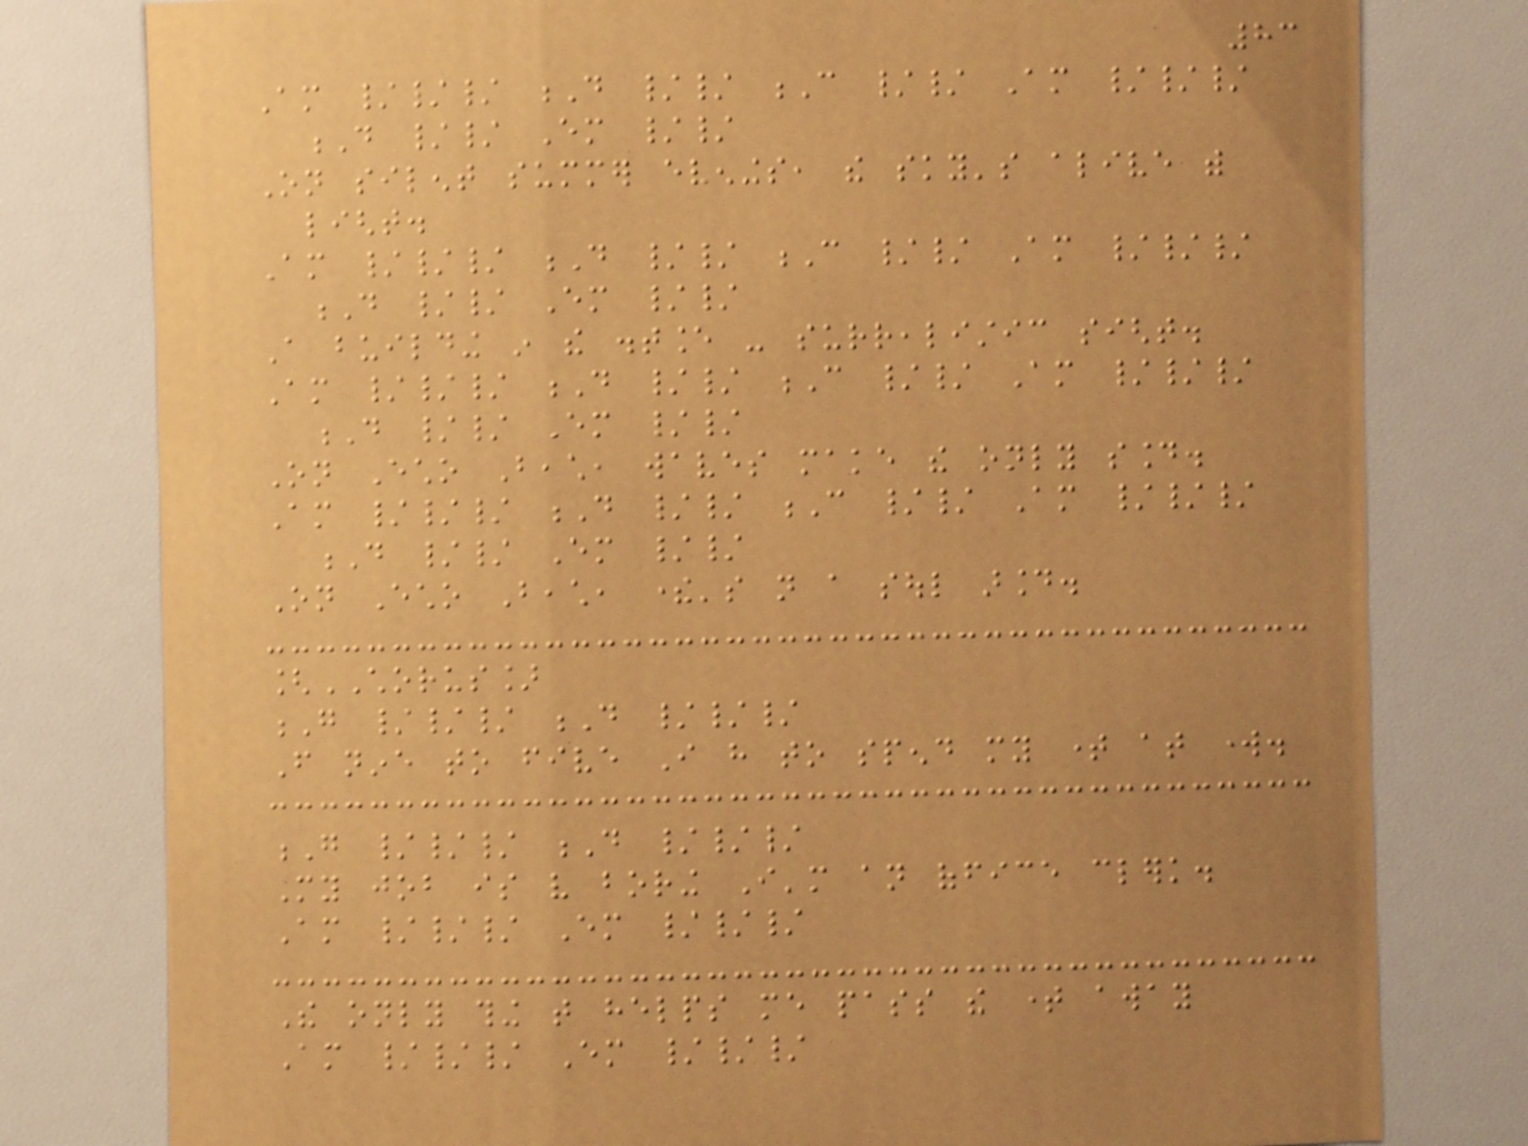83
Am /// D // C // Am ///
D // Em //
On silent summer evenings, the sky's alive with
light.
Am /// D // C // Am ///
D // Em //
A building in the distance - surrealistic sight.
Am /// D // C // Am ///
D // Em //
On Echo Beach, waves make the only sound.
Am /// D // C // Am ///
D // Em //
On Echo Beach, there's not a soul around.
[CHORUS]
G /// D ///
From nine to five I have to spend my time at work.
G /// D ///
My job is very boring I'm an office clerk.
Am /// Em ///
The only thing that helps me pass the time away
Am /// Em ///
